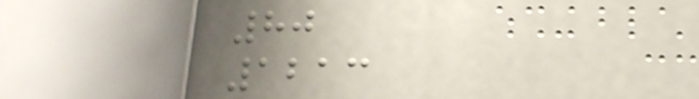80
1213
